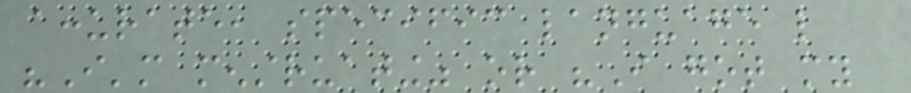accurate, specific language like
"I'm menstruating" or "I got my
